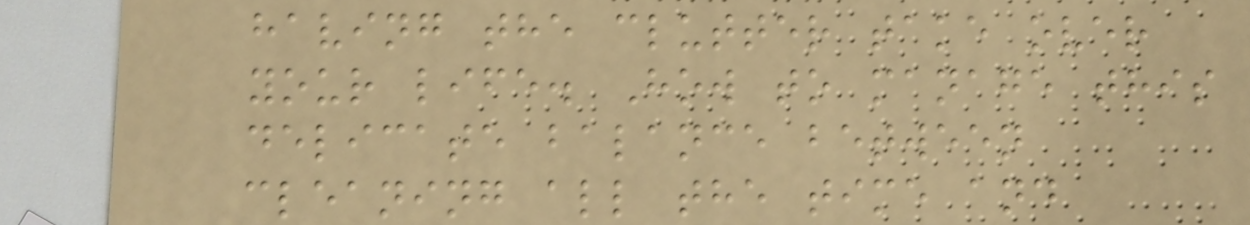having the clutter take over
your life. How to manage this
delicate balance between
cleaning all the time and
